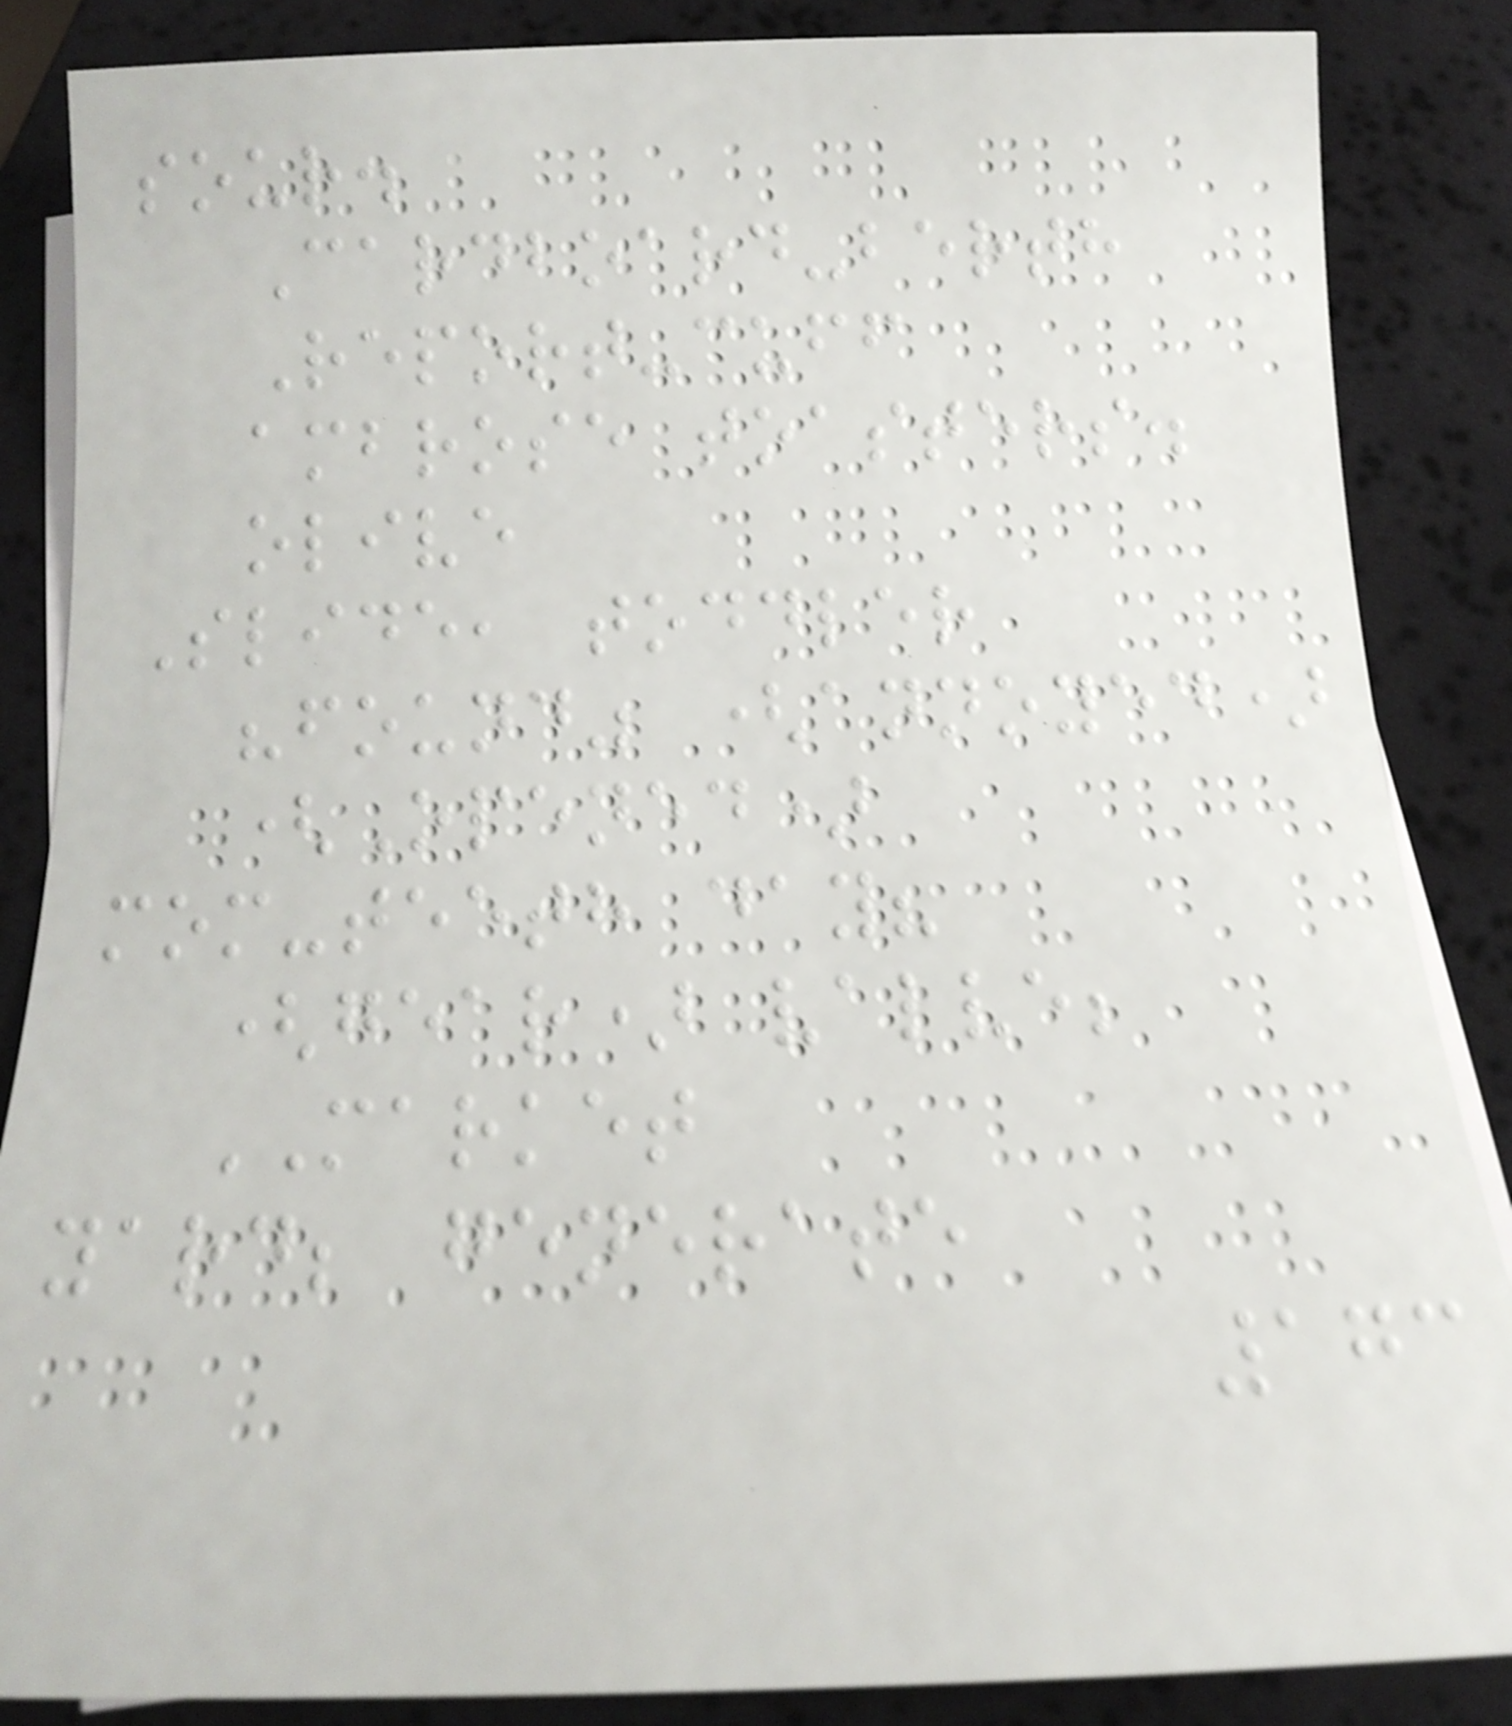sour.
Cardboard-berth
Report-cuff
ambrose toasters.
olive
Slide, toddler
"found" (annoyed)
(Opened)
mom-teeth day?
(gear) valve;
MARKET
yard; generate
173
